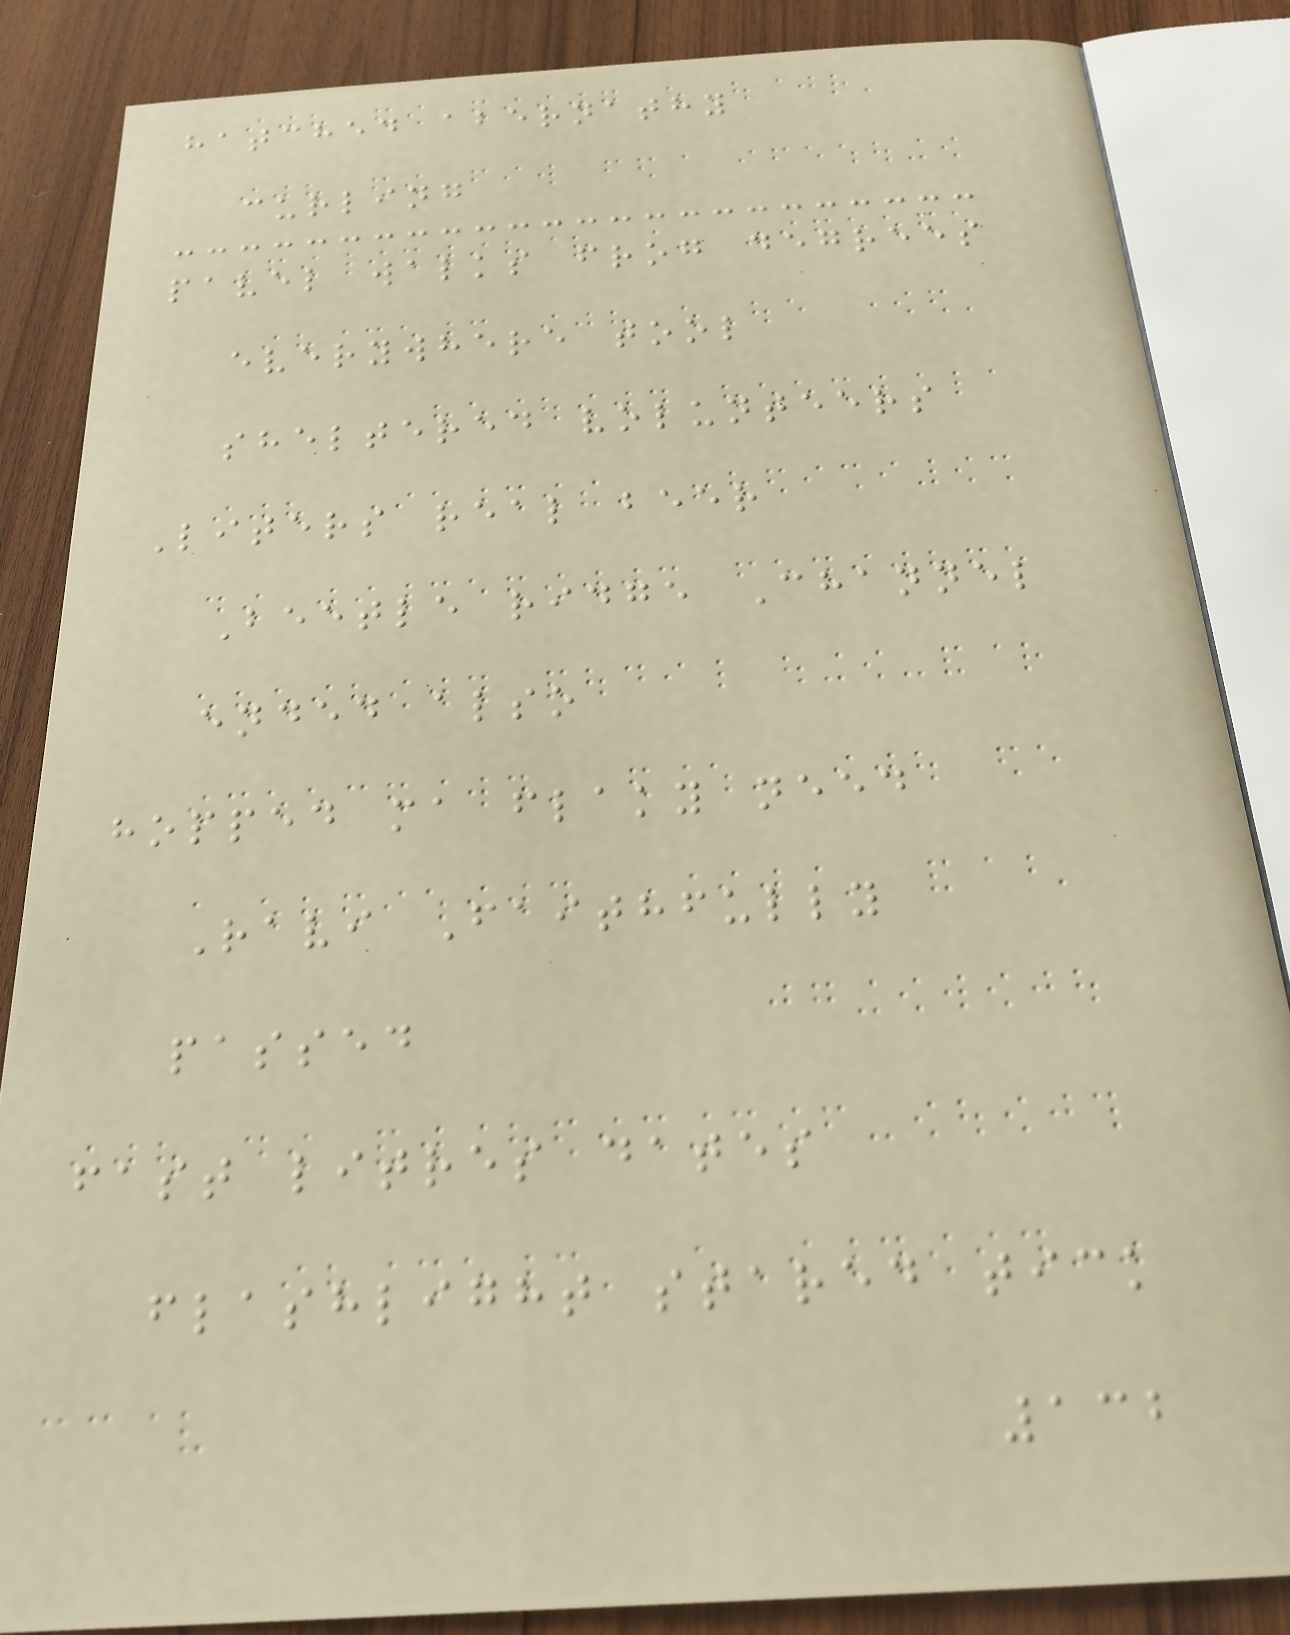hatched abernathy
curling
pavel walks frog degrees
everywhere tool
sheltered volunteers
Liters real beer
Beetle ridge Channel
ended also
hopped ma flaky need
Ravi Faithfully
passed
fast litres dates
flashlight stared tick
132
